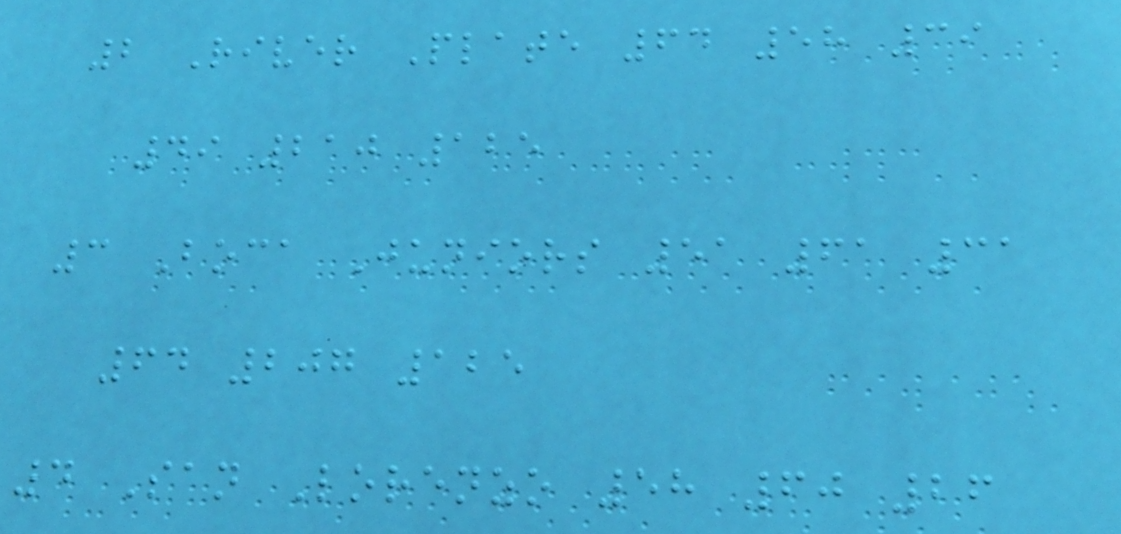2 River Plate 64 58 39
49 210 125
3 Boca Juniors 51 61 31
64 207 125
4 San Lorenzo 58 60 26
